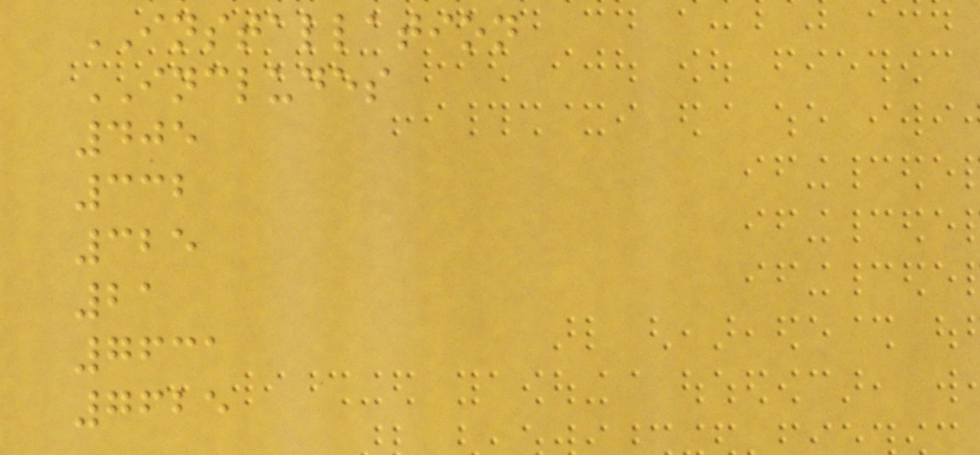INSTALLATION
INCLUDES
405
332
325
21
7631
7625
